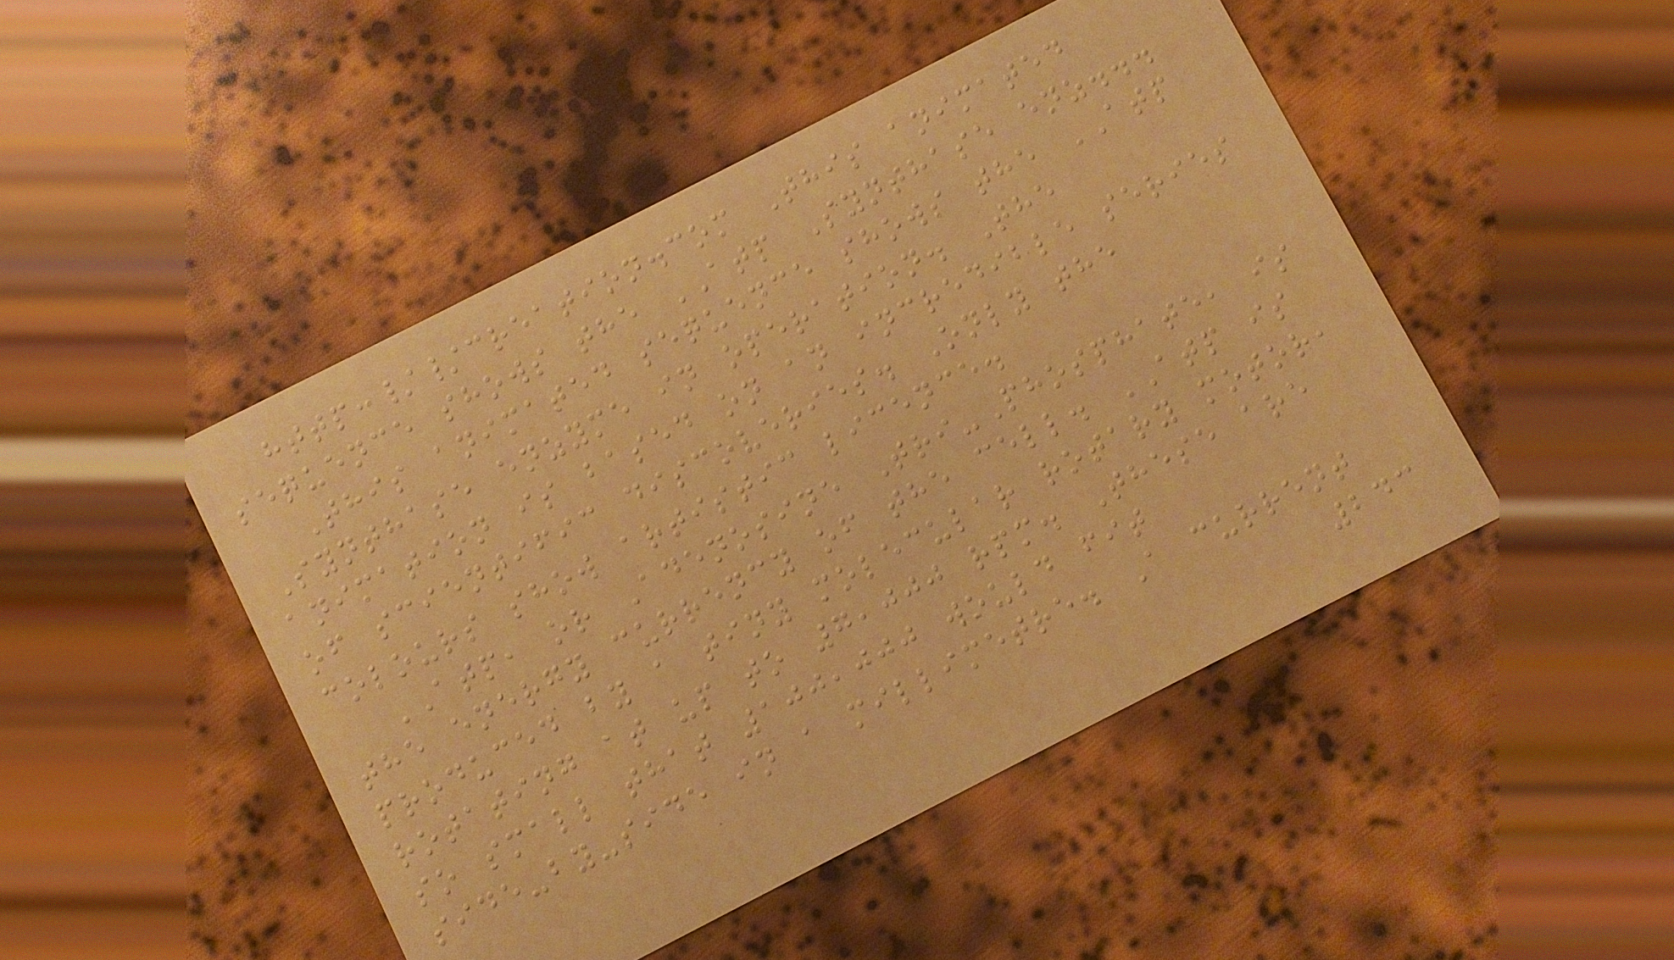http://creation.com This animated
sequence shows the ATP Synthase enz...
This animated sequence shows the ATP
Synthase enzyme in operation. The
animation is based on an incredible series
of scientific discoveries. Only the
colours show artistic licence.
ATP, or Adenosine Tri-Phosphate, is
the energy currency of the cell. ATP is
produced by a tiny molecular rotary motor,
rotating at up to 7,000 rpm. These are
so small that 100,000 would fit
side-by-side in a millimetre. A current
243
